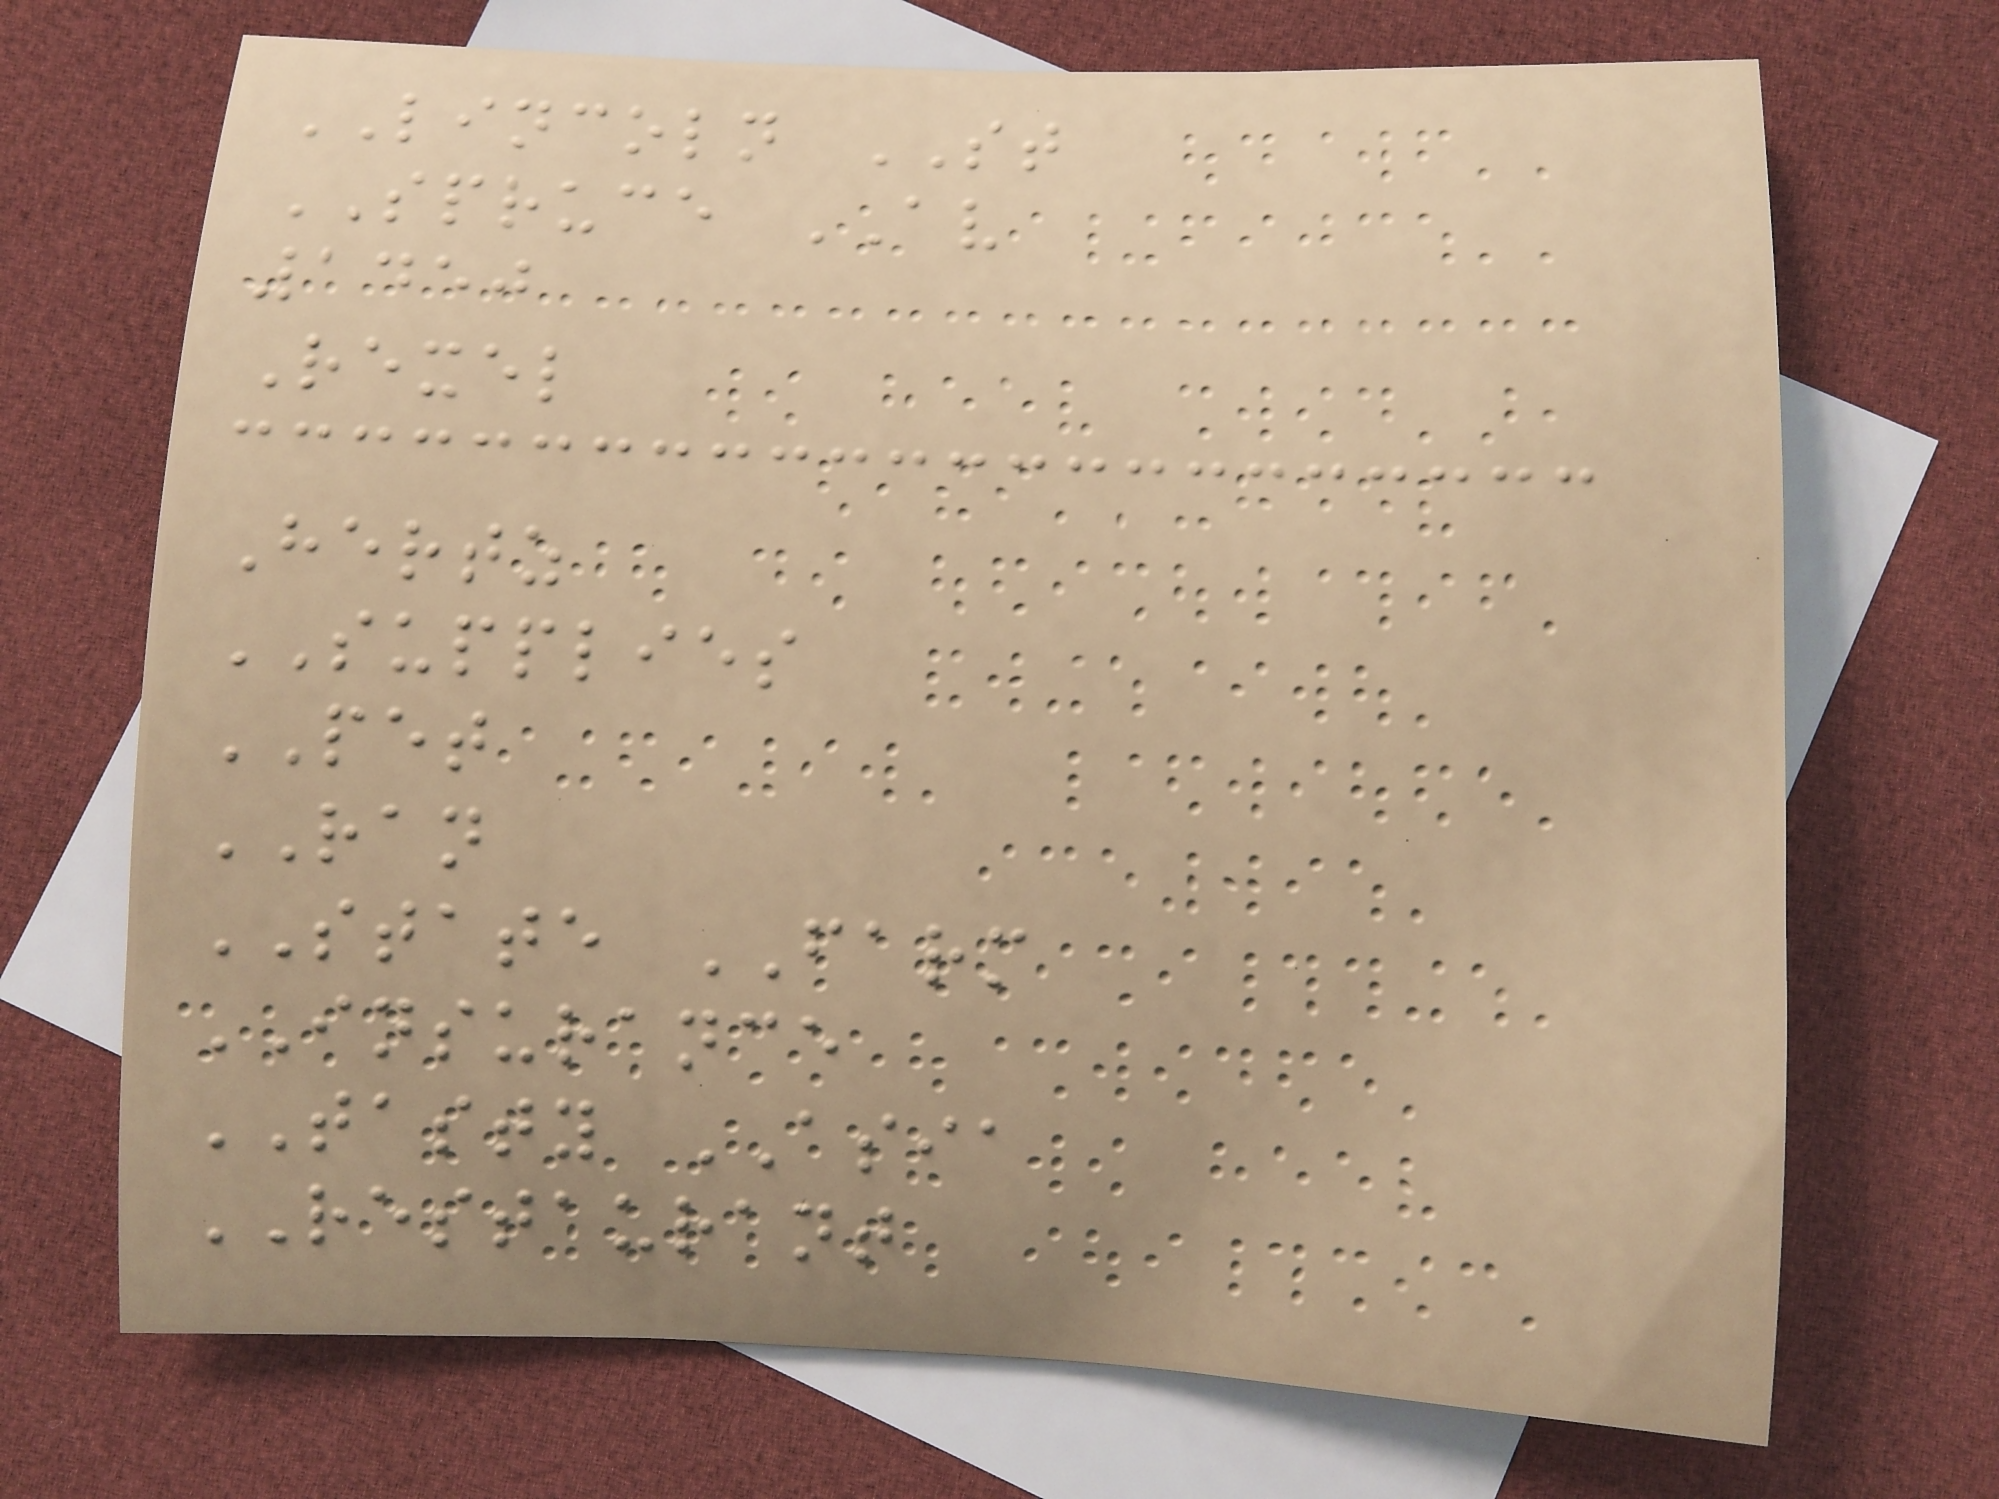LINCOLN ST
SPRUCE AV
1450
Rexel
Hertz
SUPPLIES
PET
RAN
STATE FARM
INSURANCE
TASTY ASIA
RESTAURANT
